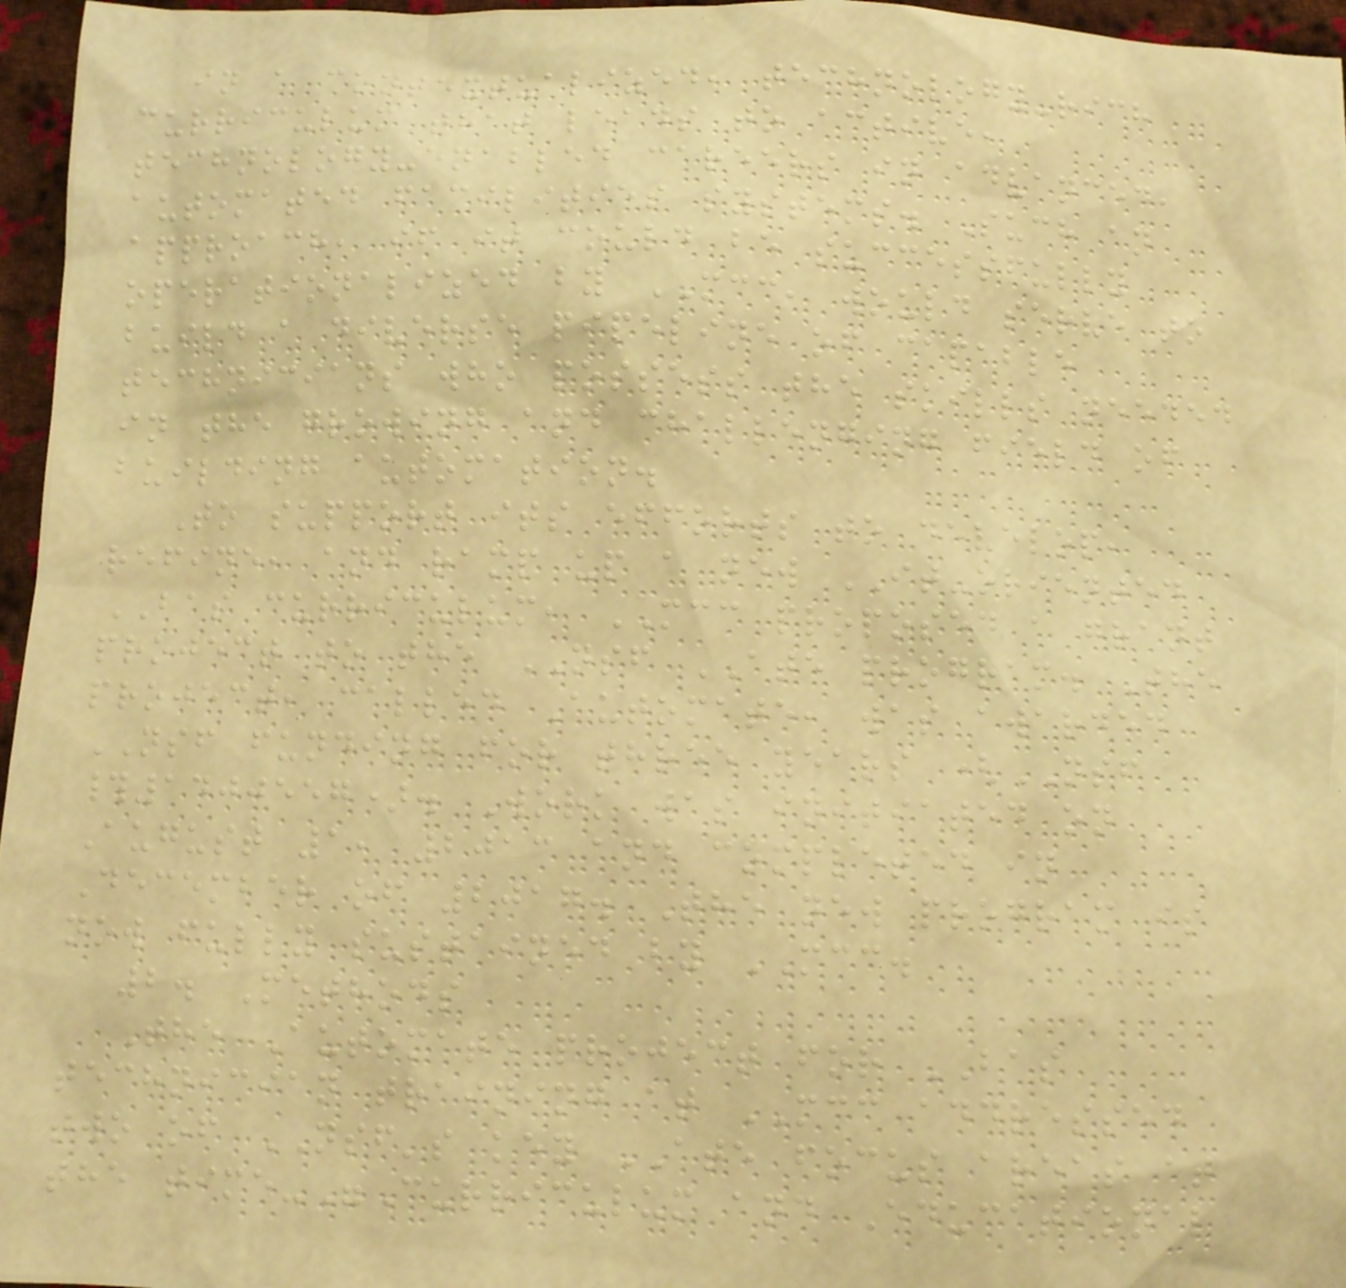in a contextualized, technology-rich
curriculum that leads to active,
technology-enabled careers in advanced,
automated facilities systems. Such an
approach, if it could be successfully
operationalized by MCC, would serve to
build a diverse pipeline of capable
technicians who possess the skills needed
in the growing and challenging field of
building automation.
To support its efforts to develop,
refine, and ramp up a new IT-oriented
BAS curriculum, MCC proposed a grant
project to the NSF ATE program. The
project, called Automate, was awarded
NSF funding for three years (NSF
#1400557). Work was initiated on
August 1, 2013 and completed in
December of 2017. The new program is
now fully sustained by MCC.
2. Methods
The Automate project for BAS
technician training at MCC addressed
two of NSF's key ATE focus areas at
the time-"Curriculum and Educational
